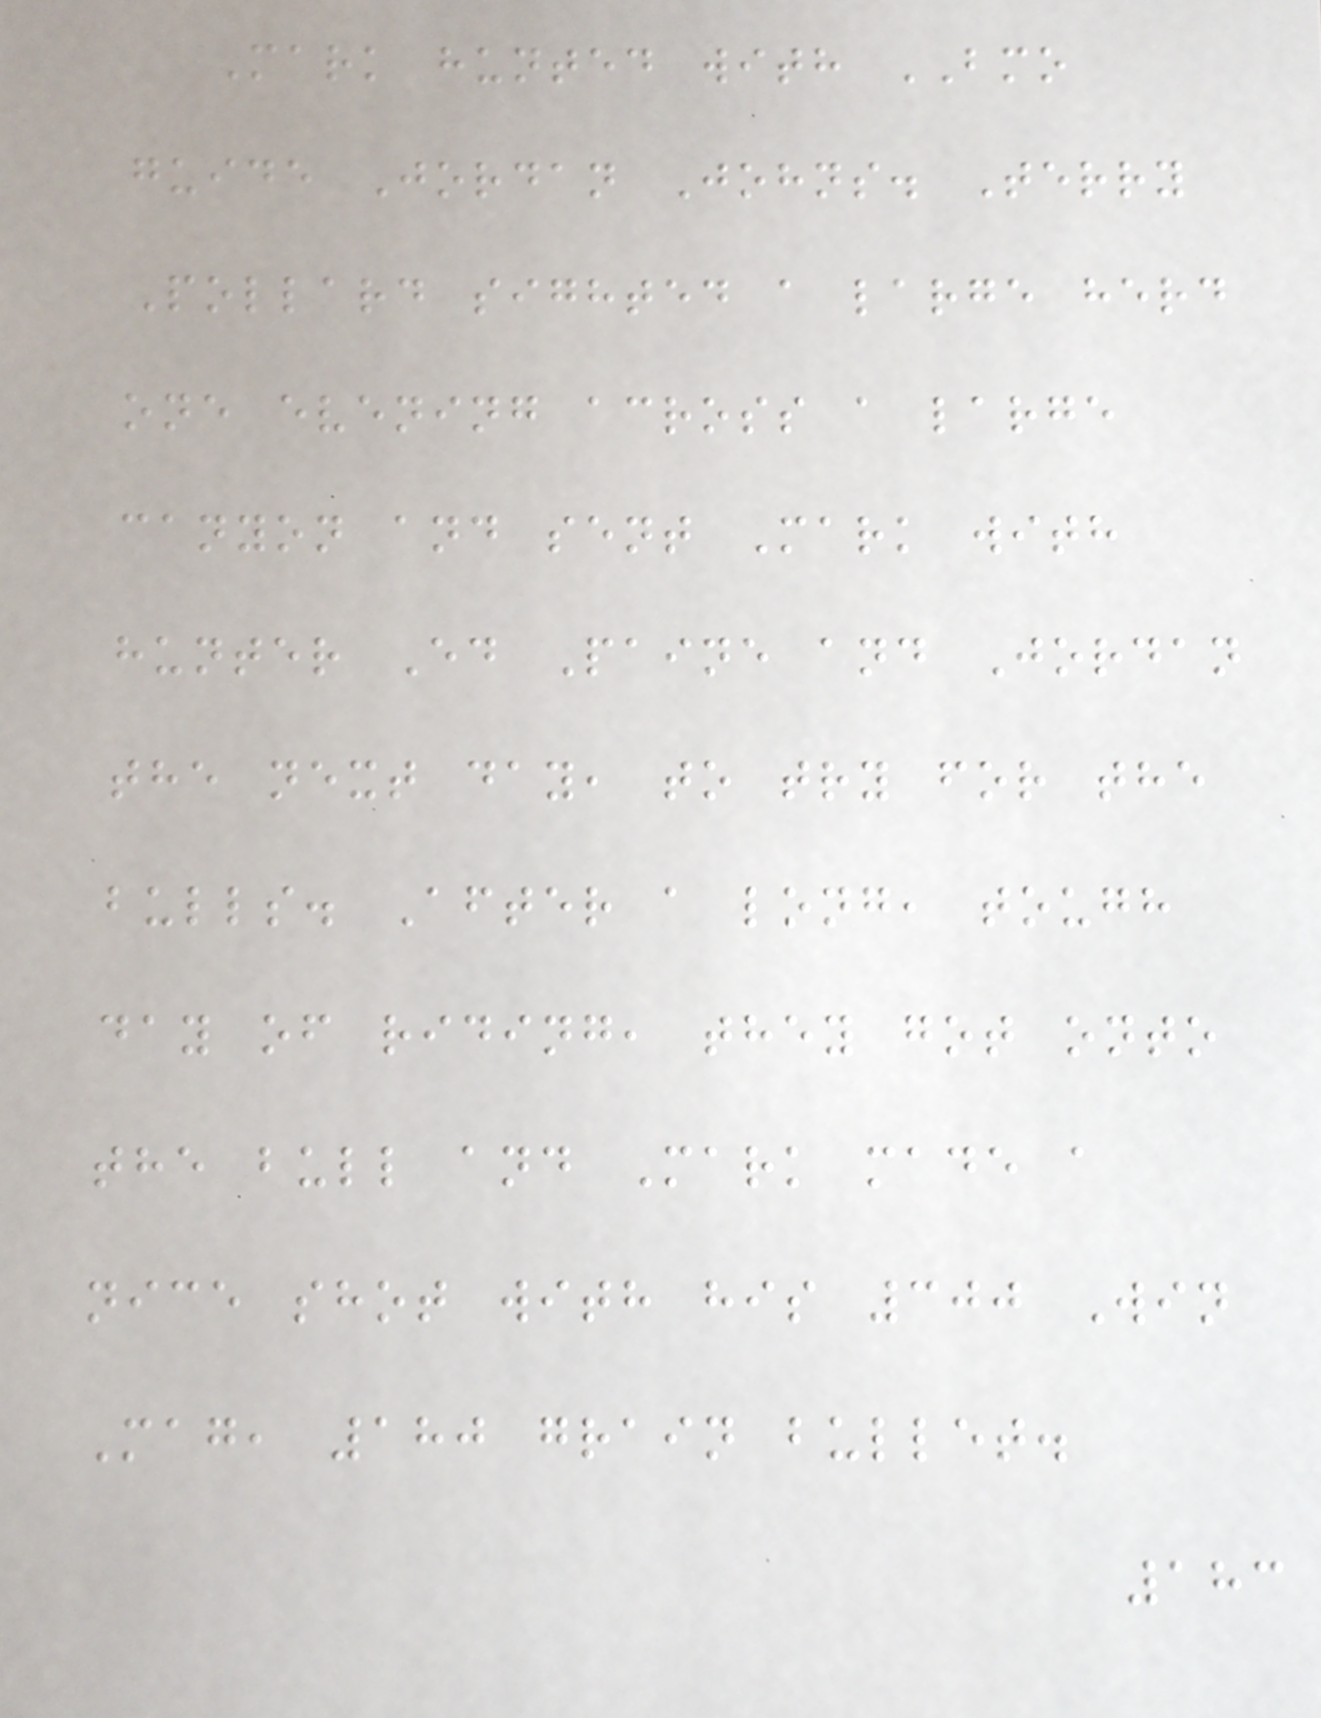Mark hunted with BMO
guide Jordan Johns. Terry
Pollard sighted a large herd
one evening across a large
canyon and sent Mark with
hunter Ed Paine and Jordan
the next day, to try for the
bulls. After a long, tough
day of riding, they got onto
the bull and Mark made a
nice shot with his 300 Win
Mag, 180 grain bullet.
183
